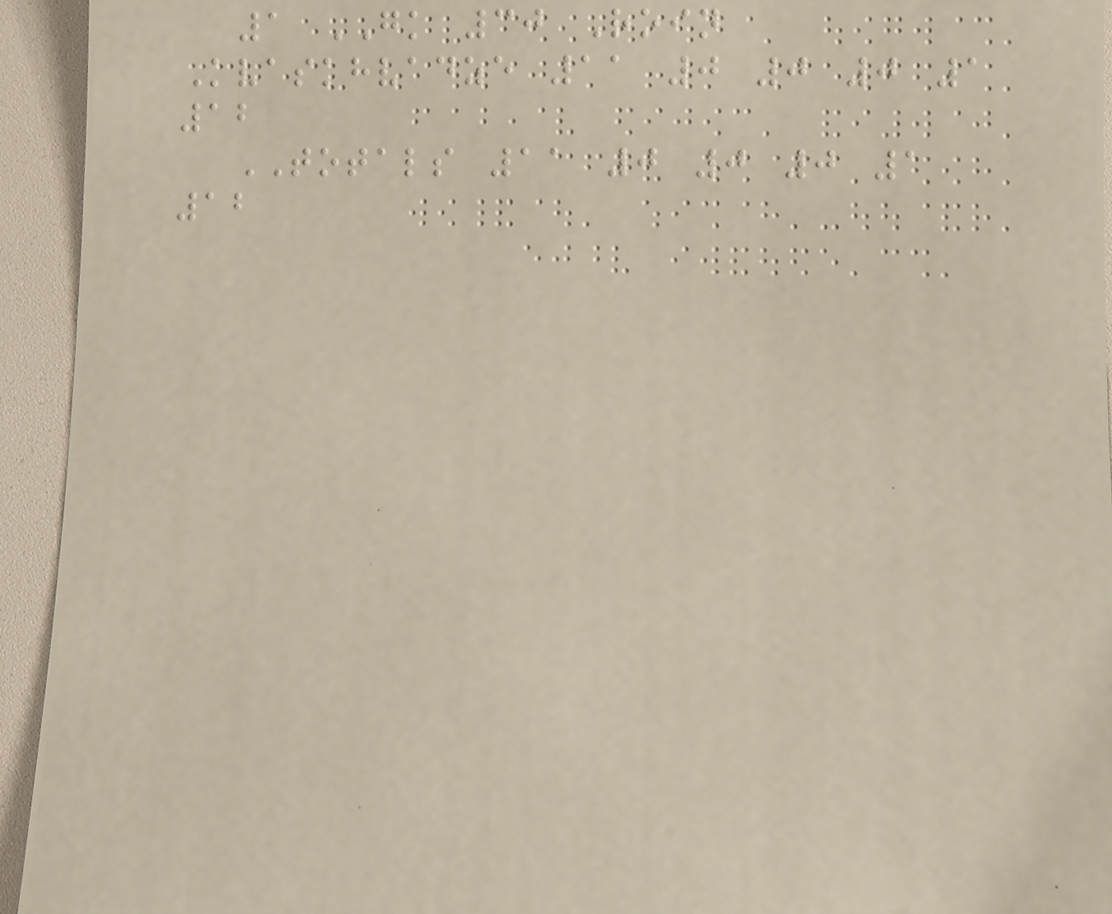1 GK 30 Roin
Kvaskhvadze 11 0 0 0 1
12
TOTALS 11 0 0 0 1
12
